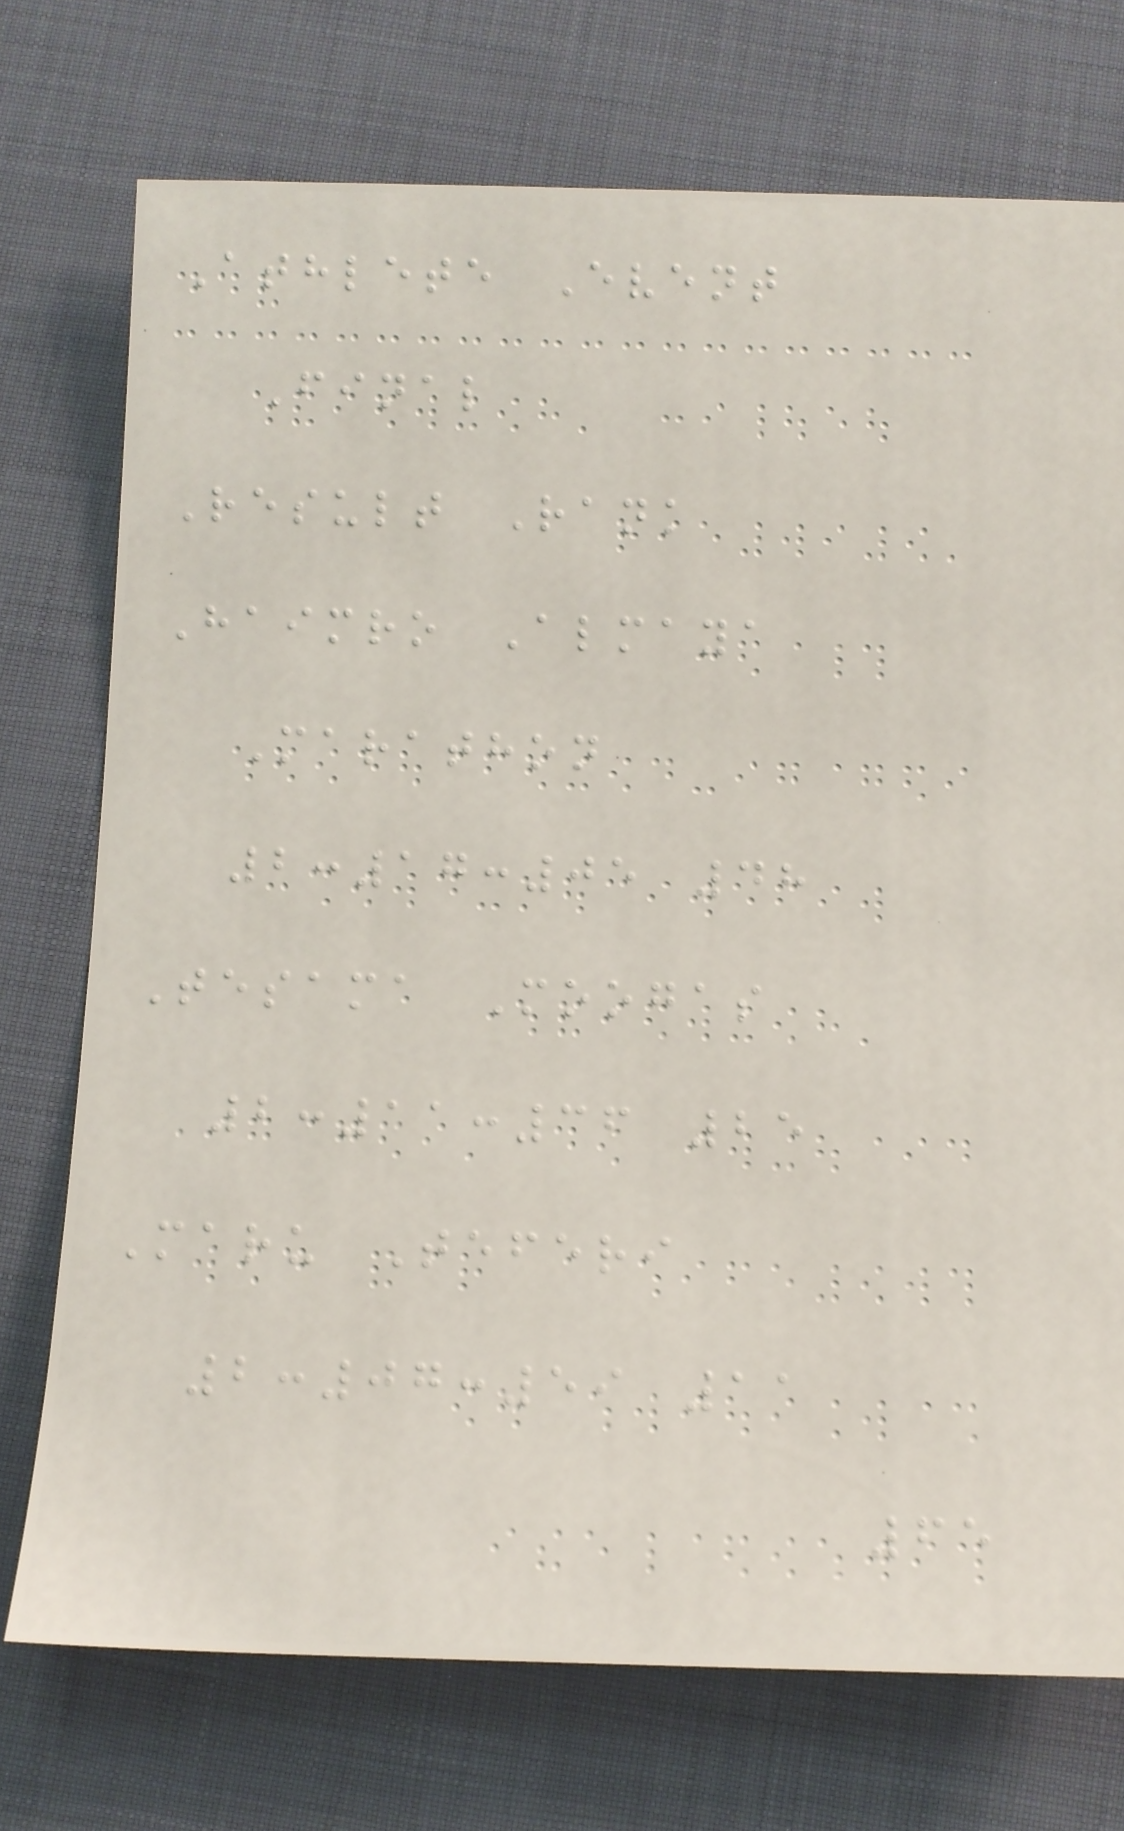Athlete Event
Final
Result Rank
Haimro Almaya
Marathon
2:17:05 48
Tesama Moogas
2:11:36 25
Maru Teferi
2:07:59 11
65
